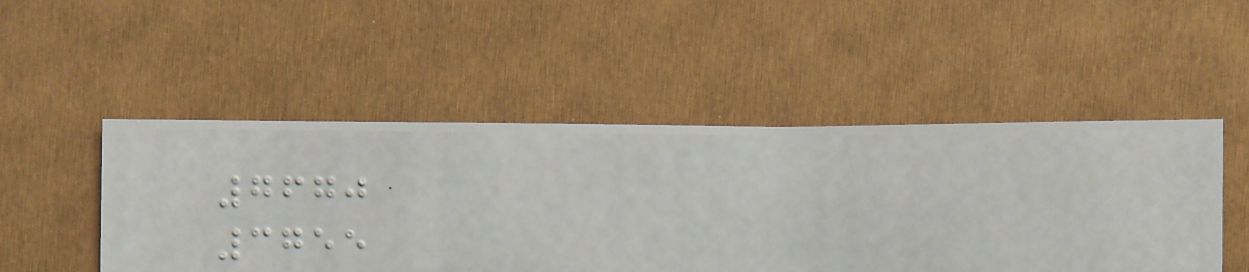7670
3755
